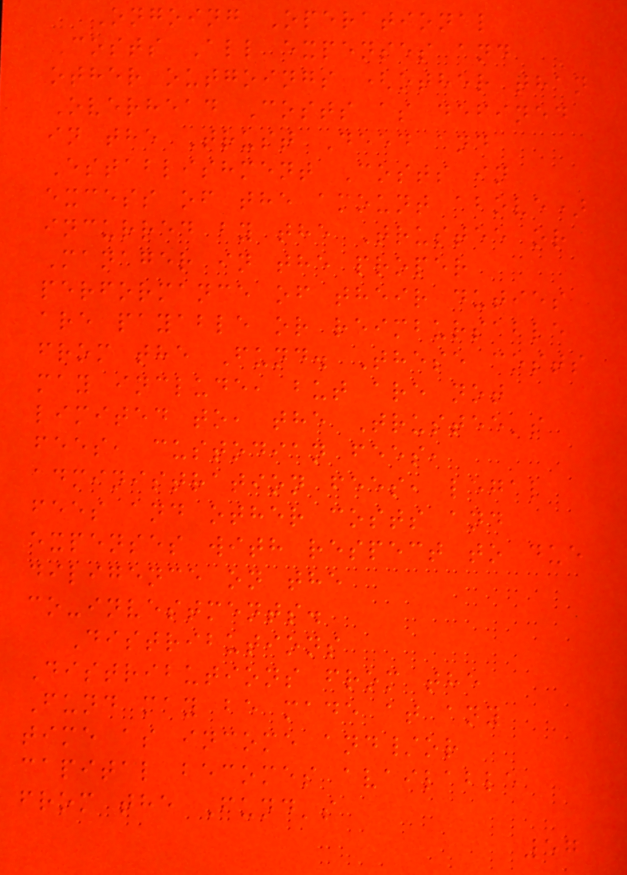Ongoing Operational
Costs All expenses and
other outgoings (other than
Overhead Costs as defined
in the Trust Deed and
Establishment Costs in
excess of the amount above)
incurred by the Trustee or
Manager in the proper
performance of their duties
are payable or reimbursable
from the Fund. These costs
may include, but are not
limited to, the Trustee's
fees, custodian fees,
administration fees, legal
fees and other costs and
expenses with respect to due
diligence on the
co-investments.
Distributions
Distributions from the
Fund may be made at any
time as income and/or
capital becomes available
from the Fund's
57
